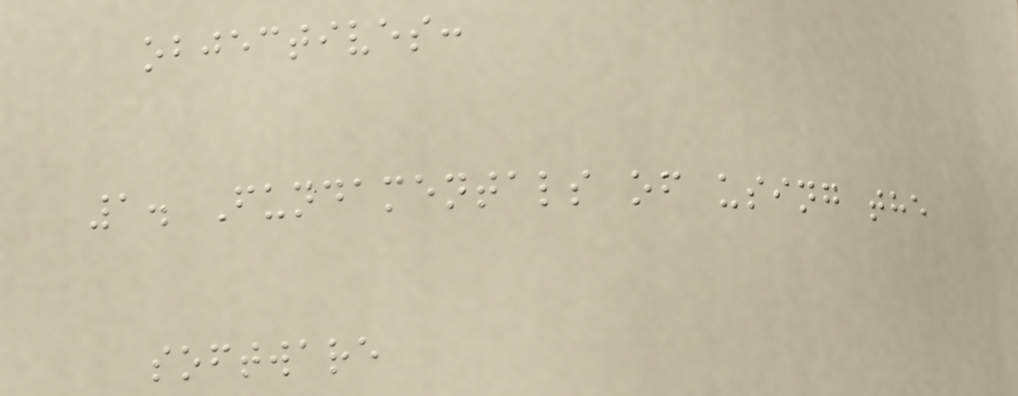objectives:
1. Fundamentals of using the
software
